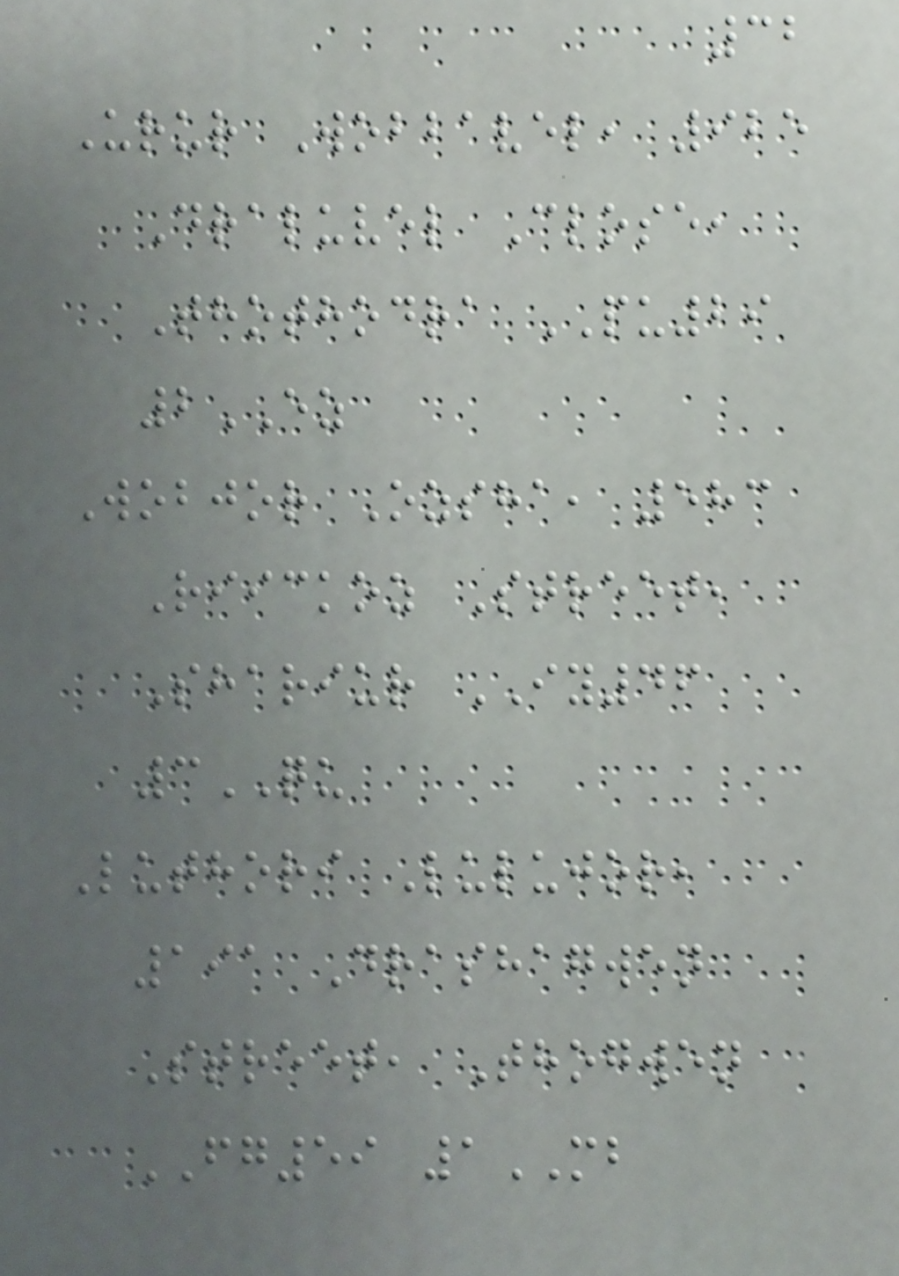32
Urur Wobbavel, 925
Draluvel Close,
Thothodra PU29
2EZ
Wobjor Ozsha, 583
Riickoz Street,
Shariur IY46
3QU
Luthori Lulujor,
191 Drashagwen
Street, Thogwen
FG59 1MB
